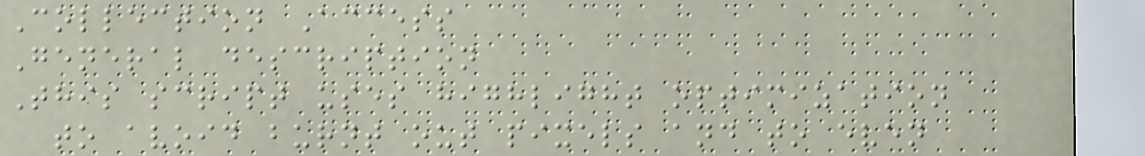Collection Access
General description
This script uses highlight optimization
to avoid burnt out pixels and to even
